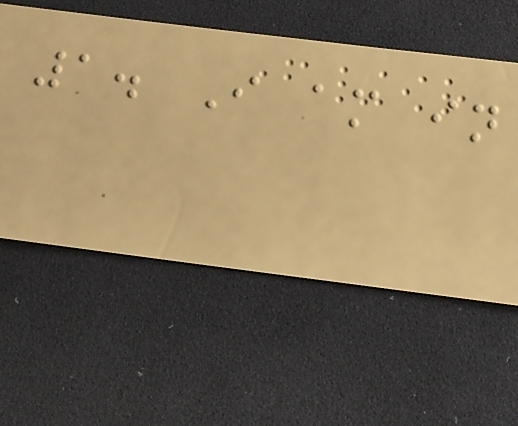1. I am in
